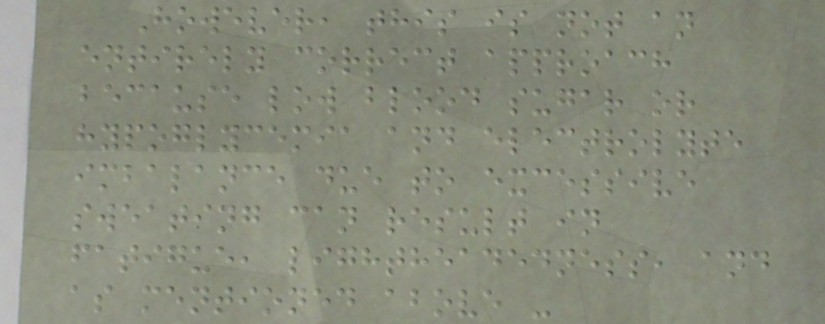However, this is not an
entirely correct approach
because low blood sugar or
hypoglycemia and electrolyte
imbalance due to excessive
sweating can result in
fatigue, lightheadedness, and
as mentioned above -
